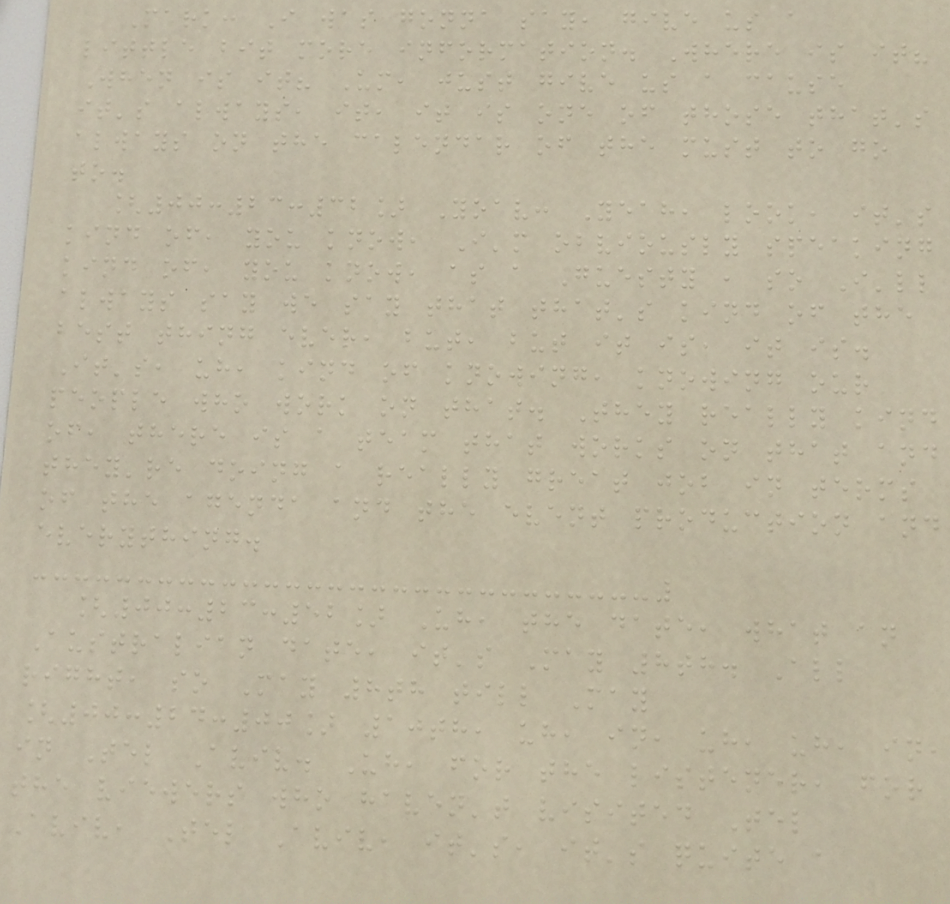Mark: I was gonna say, give us a
little bit more information. Where is it?
When is it? Um, just give us a cause
it's always, it, it is one of those that's
always on the calendar of the must to go
to.
[00:23:32] Yoav: Yeah, look, it's
kind of, you know, I'm obviously speaking
kind of, you know, as a Guesty , so I'll
always say we say that that's kind of the
best thing ever, but, but it is, it is.
It's, uh, kind of knowing, knowing our
people who work on that. They really kind
of, there is a team that works on that and
they're doing a really great job in terms
of the agenda and the event production and
everything.
[00:23:52] Uh, the date, what an
Australian date, it's May 8th. All
right, so May 8th till May
[00:24:00] 10th, uh, in, uh, uh, in,
in Tel Aviv. Uh, for the listener, for
the viewers who haven't visited Tel
Aviv, Tel Aviv, it's, it's quite a
